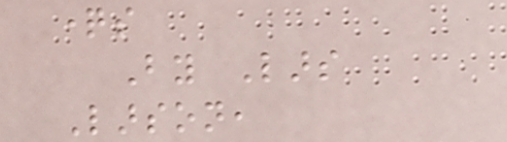questions
By Lars
Larson,
